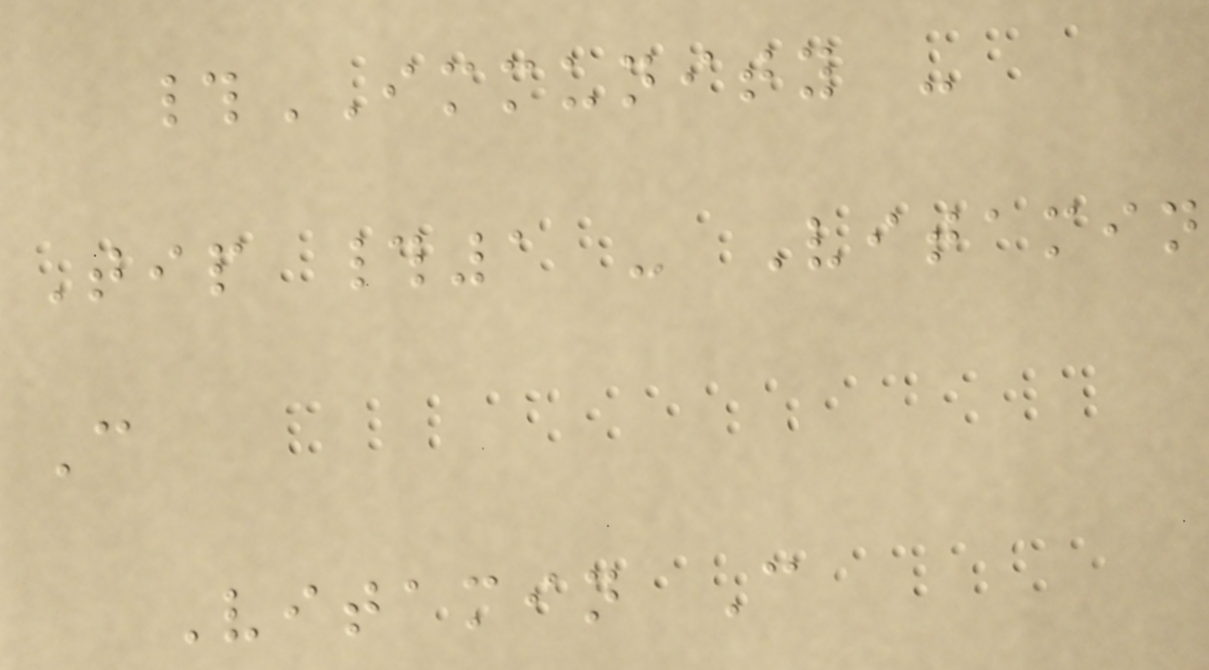#IMMUNITY -
Tip #1 - Vitamin
C
Vitamin C
